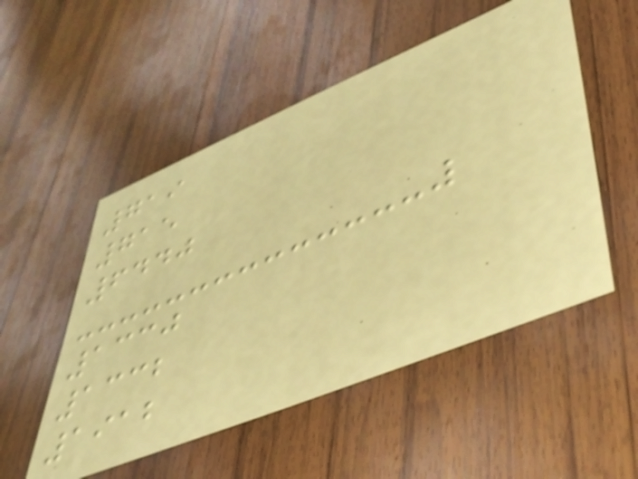719
715
6440
1330
1332
1912
